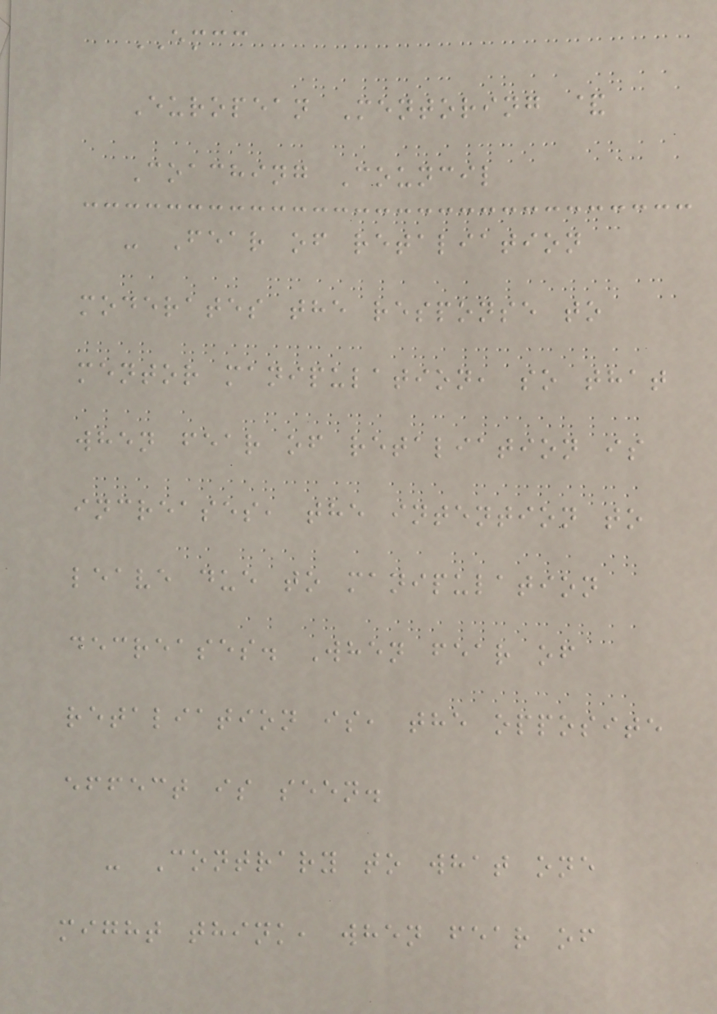EMCC
European Mentoring &
Coaching Council
- Fear of retaliation
moderates the response to
mentor manipulation, so that
when fear of retaliation is
increases, the intention to
leave due to manipulation
decreases. When fear of
retaliation is, the opposite
effect is seen.
- Contrary to what one
might think, when fear of
